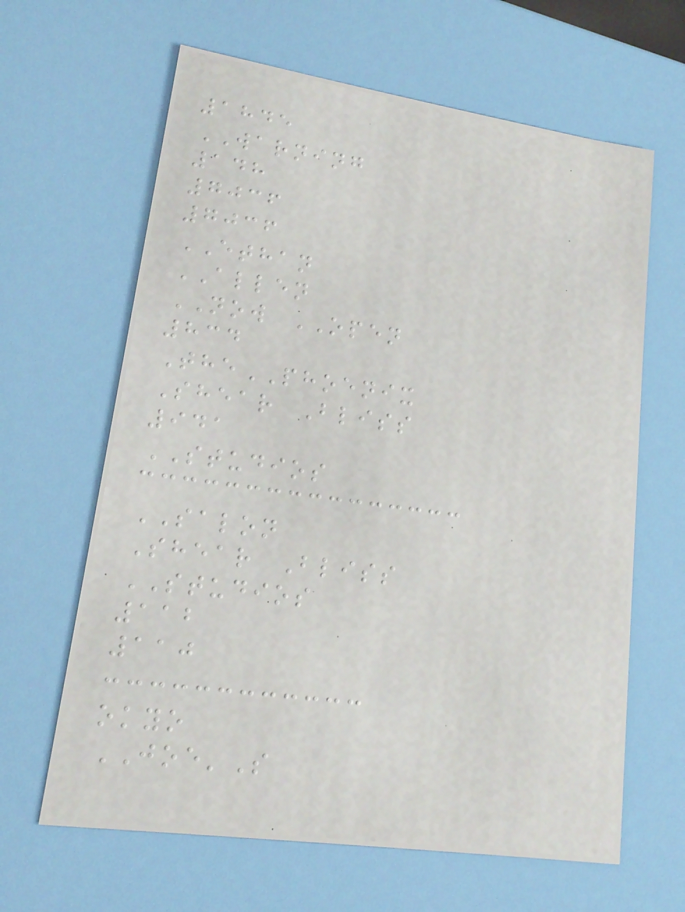1845
WARNING
148
7036
7036
ETHAN
ALLEN
NOW OPEN
834
ThePHOENIX
Shear Bliss
941
STUDIOS
SALON
Shear Bliss
STUDIOS
112
110
okyo
JOE'S
